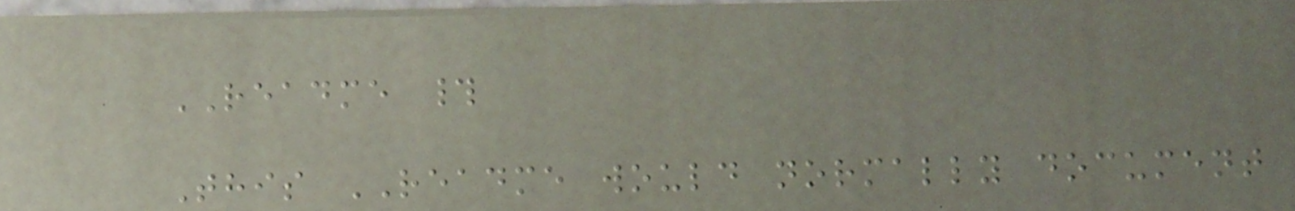README #
This README would normally document
